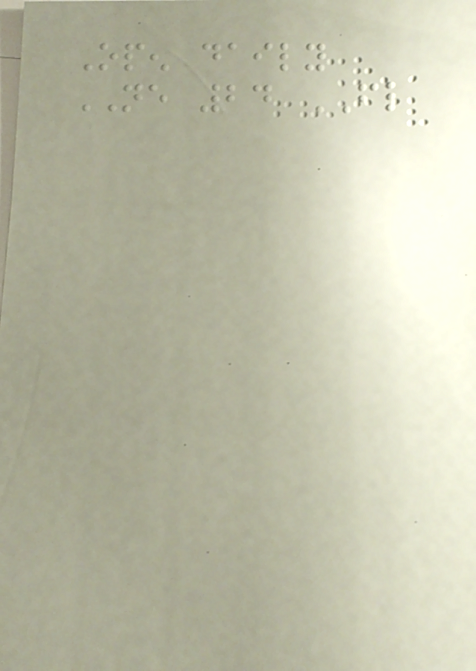Open daily
NE 24 FL
